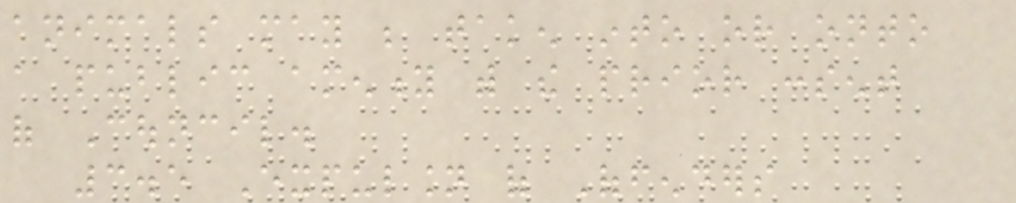animals may be taken into or onto
a public amenity with the prior consent
of Council.
3.5 Expulsion of Offenders
